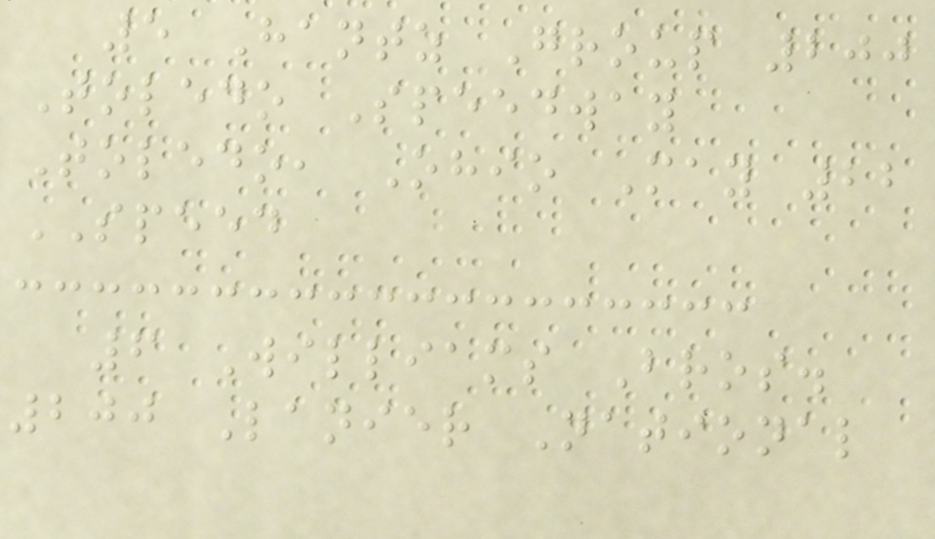5 Hantz Group 200
Toledo Speedway
Toledo, Ohio May 22
SPEED
6 Williams Bros.
200 Lanier National
